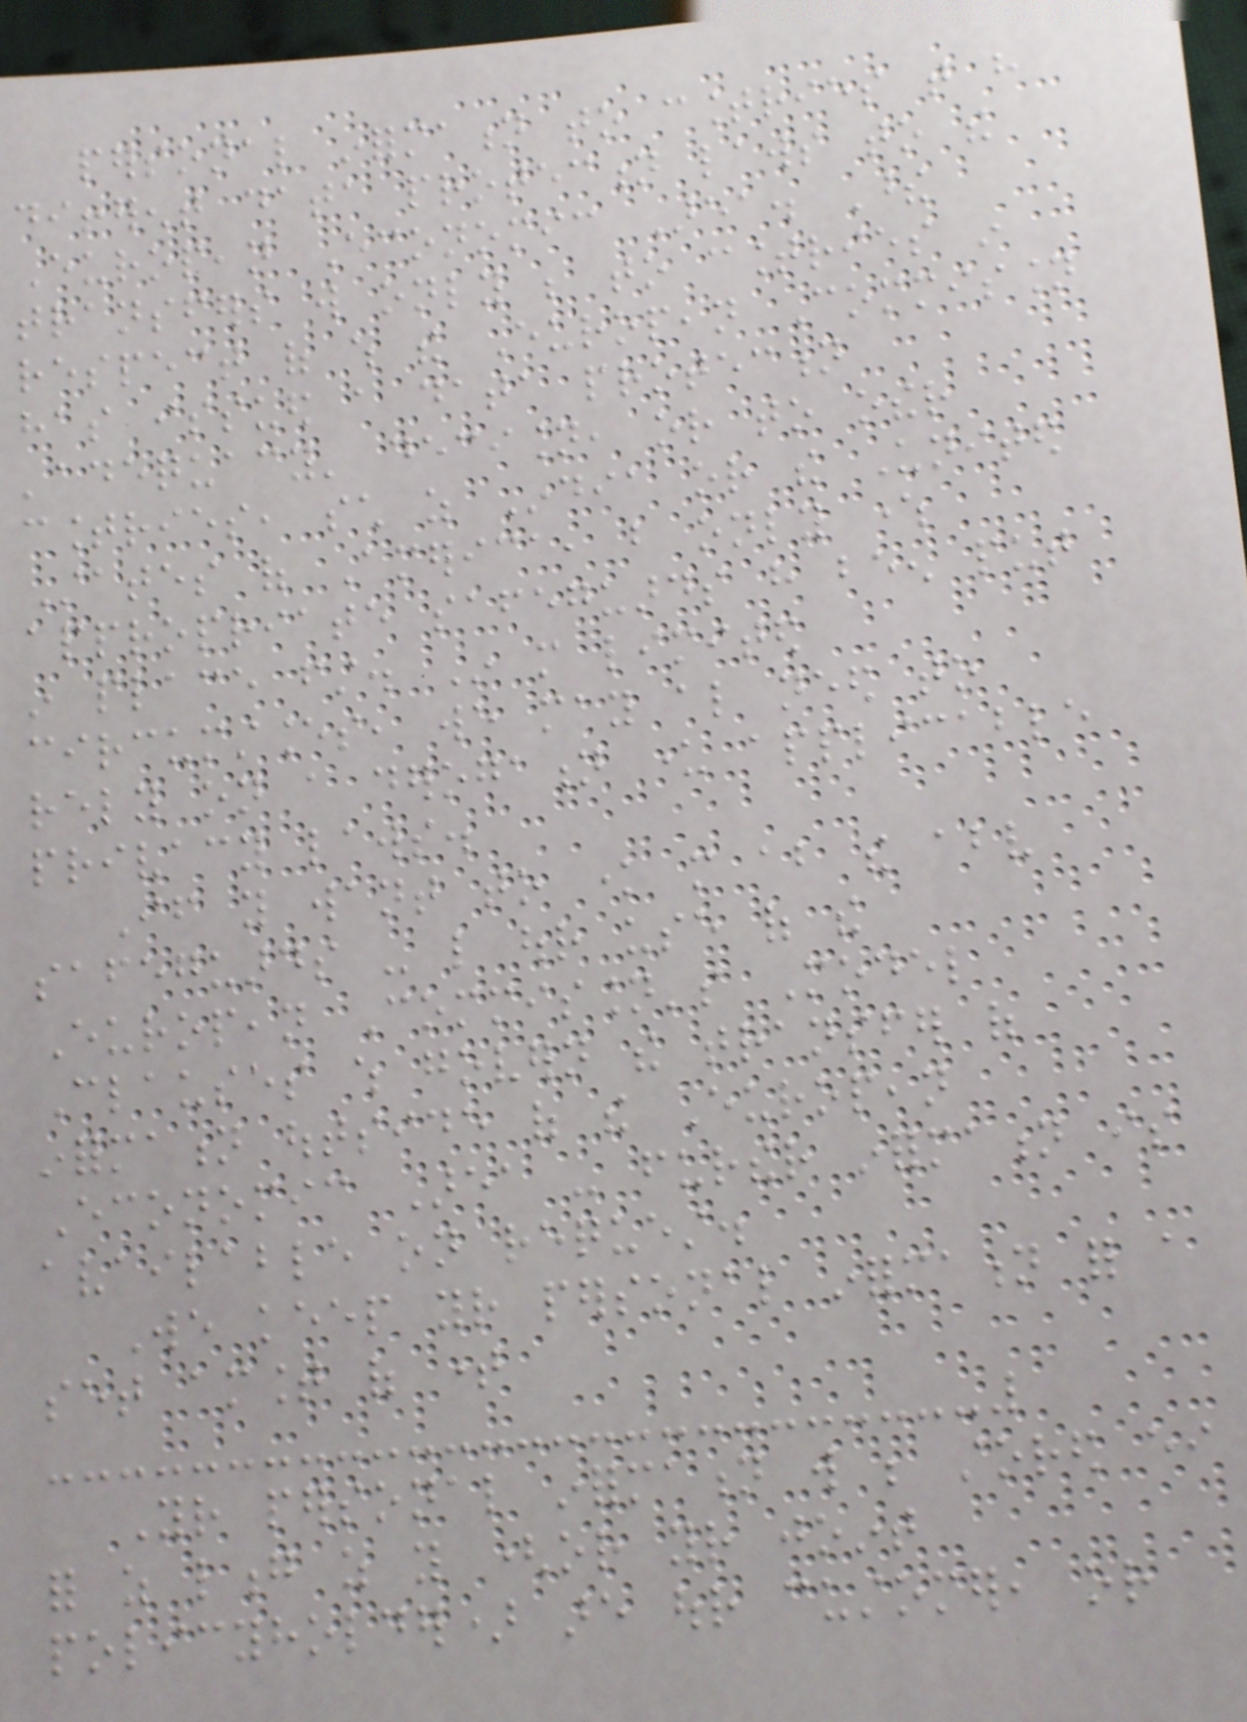personal information to countries that have
different data protection laws to the
European Economic Area. These
transfers will only be to countries in
respect of which the European Commission
has issued a data protection
'adequacy' decision, or to other
countries, such as India or the United
States of America, but only where
appropriate safeguards have been put
in place first. In more limited
circumstances, we may also need to
rely on a derogation under applicable
privacy laws.
If you want to know more about the above
safeguards - like our use of the
European Commission's Model
Clauses which govern the transfer of
information outside of the European
Economic Area - further information is
available on request.
We keep your personal information for a
set amount of time
Your personal information will be stored either
for as long as you (or your joint
policyholder) are our customer, or
